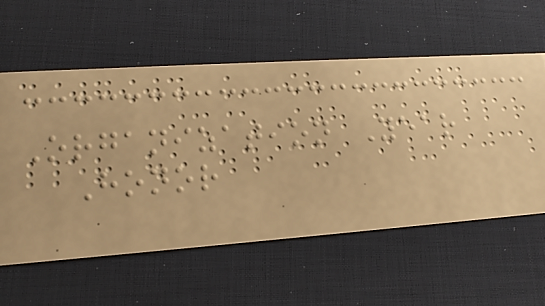Organization Year
Honor
